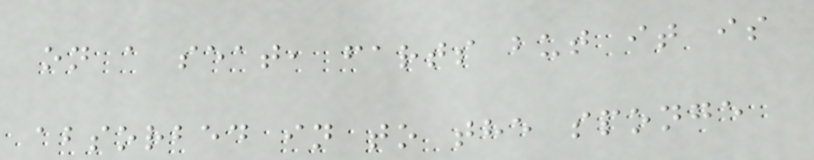on a seat, farts but it is
absorbed in to the sponge
